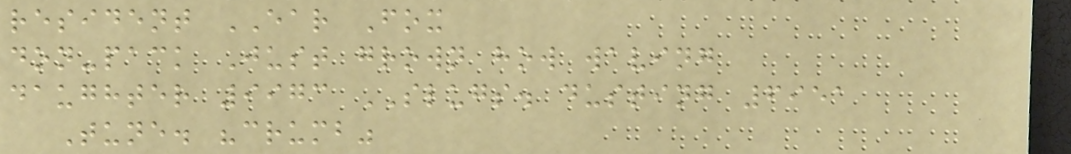resident EAR Fox
don-pack Just grown how waving
daughter 9973 SLUGS. dusting 6951
Tune. "crumb"
